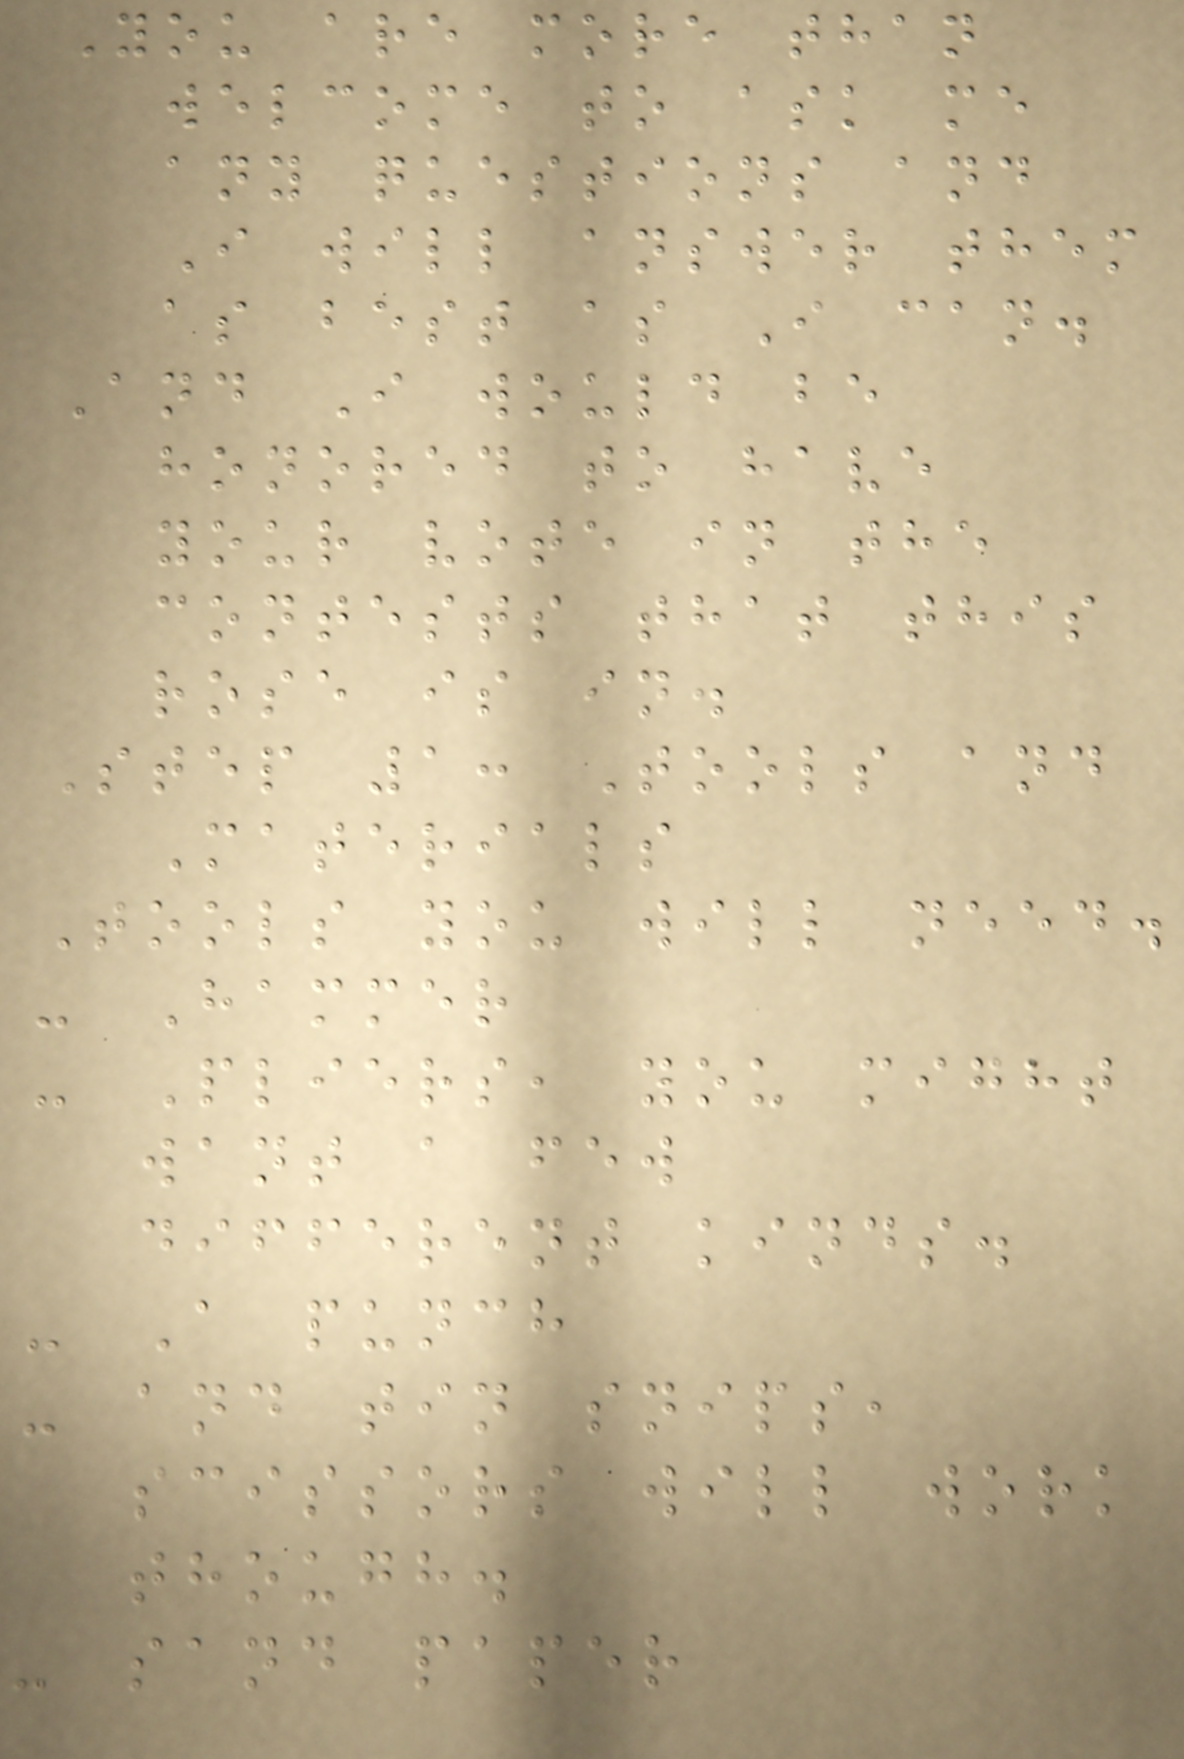You are more than
welcome to ask me
any questions and
I will answer them
as best as I can.
And I would be
honored to have
your vote in the
contests that this
rose is in.
Step 1: Tools and
Materials
Tools you will need.
- Hammer
- Pliers, you might
want a few
different kinds.
- A punch
- and tin snips,
scissors will work
though.
- sand paper
